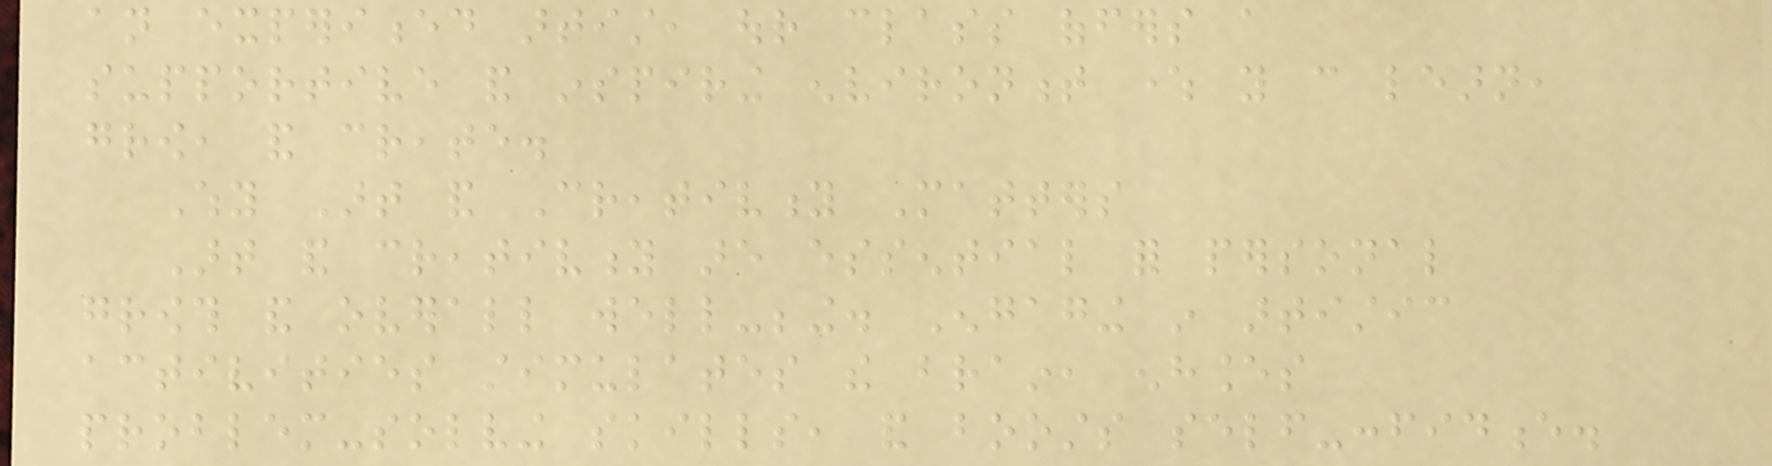an experienced artist, our class offers a
supportive and inspiring environment where you can learn,
grow, and create.
Why Art and Creativity Matters
Art and creativity are essential for personal
growth and overall well-being. Engaging in artistic
activities stimulates the brain, enhances
problem-solving skills, and boosts self-confidence.
